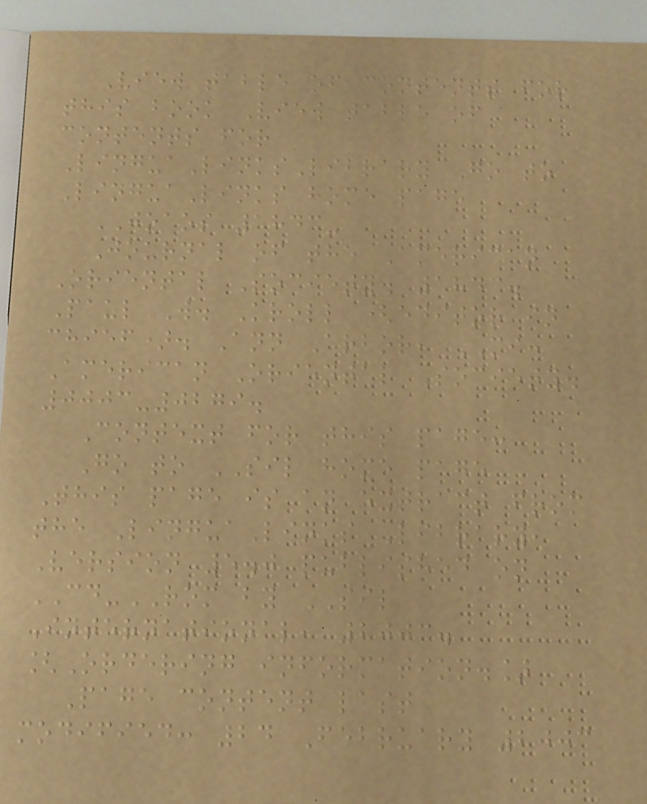View table of contents for
this book View table of
contents for
LinguaLinksLibrary Go to
LinguaLinks home page
JOAOS 1843-
Journal of the American
Oriental Society. 1843.
Paul W. Kroll (editor in
chief). Ann Arbor, MI:
American Oriental Society.
0003-0279.
Context for this page:
Go to SIL home page
This page is an extract from
the LinguaLinks Library,
Version 5.0 published on
CD-ROM by SIL
International, 2003.
[Ordering information.]
Page content last
modified: 24 February 2003
